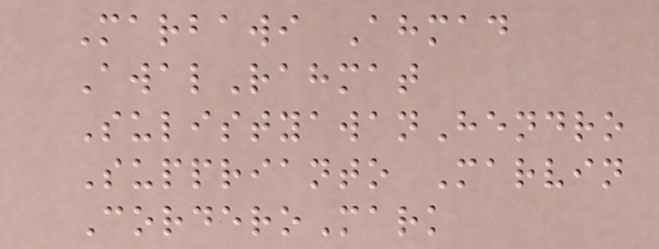Marbawi Ahmad
AwalRahmat
SulistyawanHendro
Supprianto Marvin
CorderoMark
